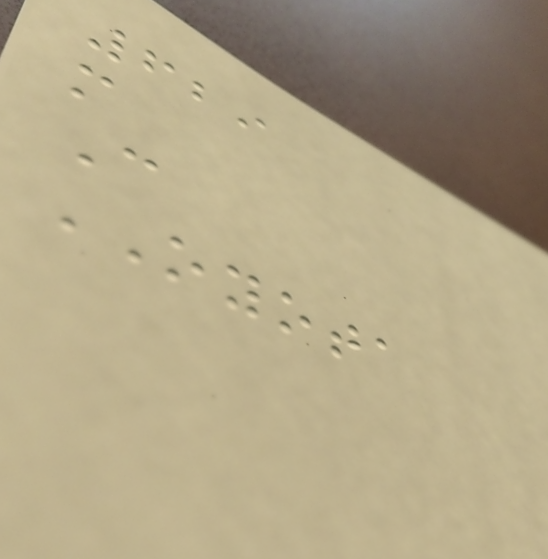629
m
C
OYOTA
